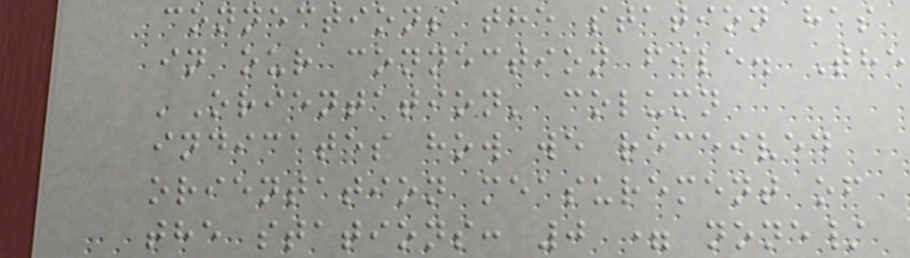connections the station has
in our connection file. The
'Orientation' column
indicates how we received
orientation measurement of
the stations: 0 = none/
